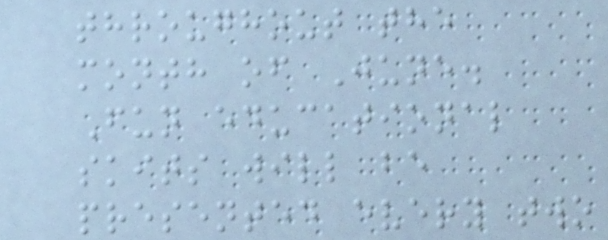throughout the
month of June.
Fun educational
skits will be
presented every two
